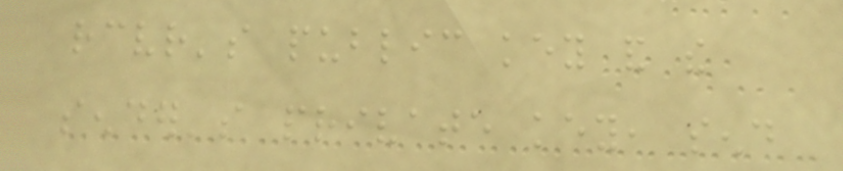receiver's public key and the
sender's private key, send
